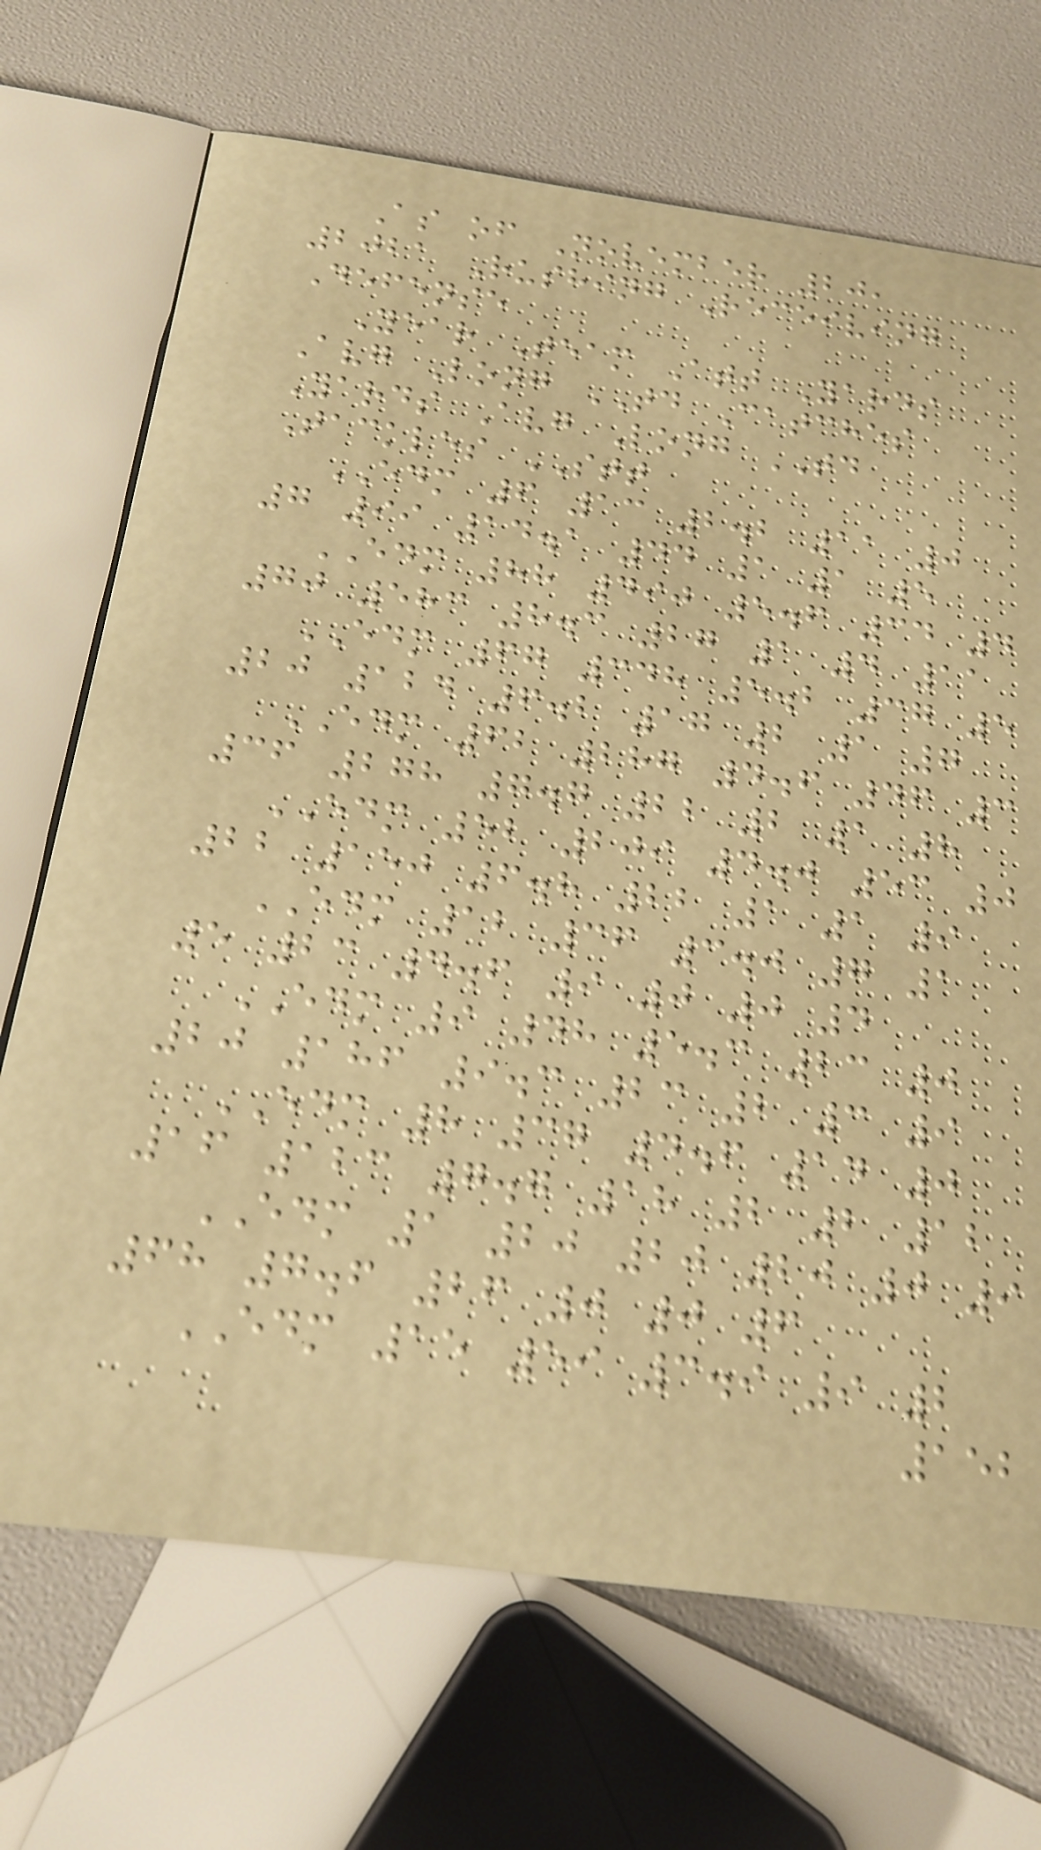As of November 20,
2021 Rushing Receiving
Defense
Year Team Att Yards
Avg Long TD Catches
Yards Avg Long TD
Tackles STT
EDM 6 13 2.2 11 0
7 99 14.1 44 1 1 5
EDM 88 490 5.6 34 4
70 583 8.3 27 1 4 11
EDM 67 348 5.2 37 5
20 124 6.2 17 2 1 7
EDM 62 287 4.6 46 3
36 278 7.7 22 2 1 8
EDM 52 209 4.0 53 0
22 150 6.8 22 1 1 9
EDM 12 36 3.0 7 1
5 23 4.6 9 0 0 4
EDM 9 48 5.3 23 0
20 186 9.3 23 2 3 9
EDM 8 37 4.6 14 0
16 123 7.7 18 2 2 12
EDM 1 20 20 20 0 9
68 7.6 26 0 0 6
EDM 15 59 3.9 9 2
152
